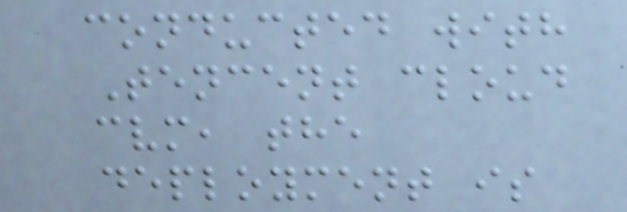conducted with
Tencent cloud
cvm, the
deployment is
